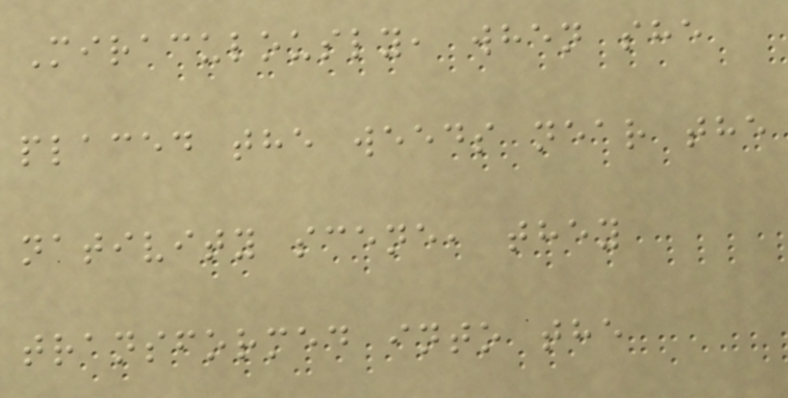Miraculously, when she
placed the weeds near the
nativity scene, they
transformed into the
